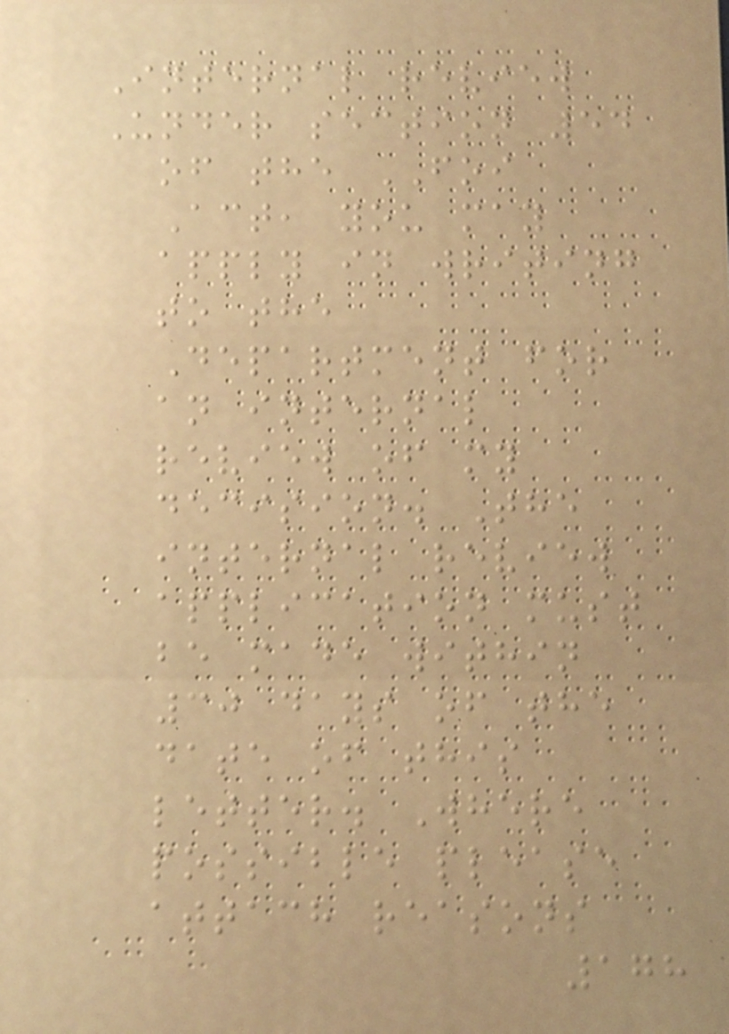Internal review
Under section 54
of the FOI
Act, you may
apply in writing
to the
Department for
an internal
review of my
decision. The
internal review
application must
be made within
30 days of the
date of this
letter. Where
possible please
attach reasons
178
